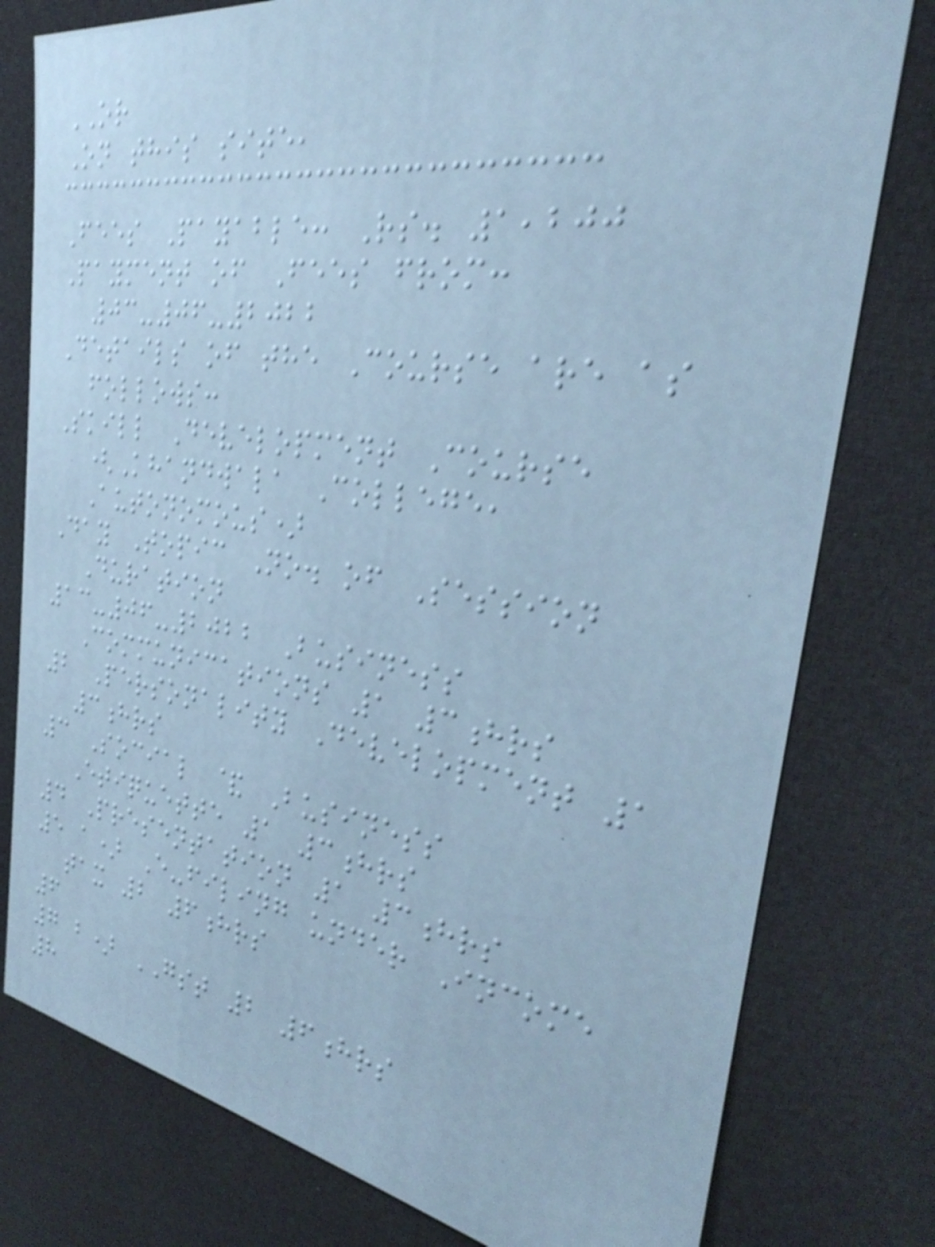OR
On this site,
Fees Payable: Rs. 1,200
Payment of Fees from:
03-06-2022
Details of the Course are as
follows:
Skill Development Course
(Khandwala College,
Autonomous)
Day Topic No. of Session
Duration
13-06-2022 Business
Communications 1 3hrs
2 Personality Development 1
3hrs
3 Social & Business
Etiquette 1 3hrs
4 Presentation 1 3hrs
5 a) E-filing under Income
tax 2 6hrs
6
7 b) GST 2 6hrs
8
